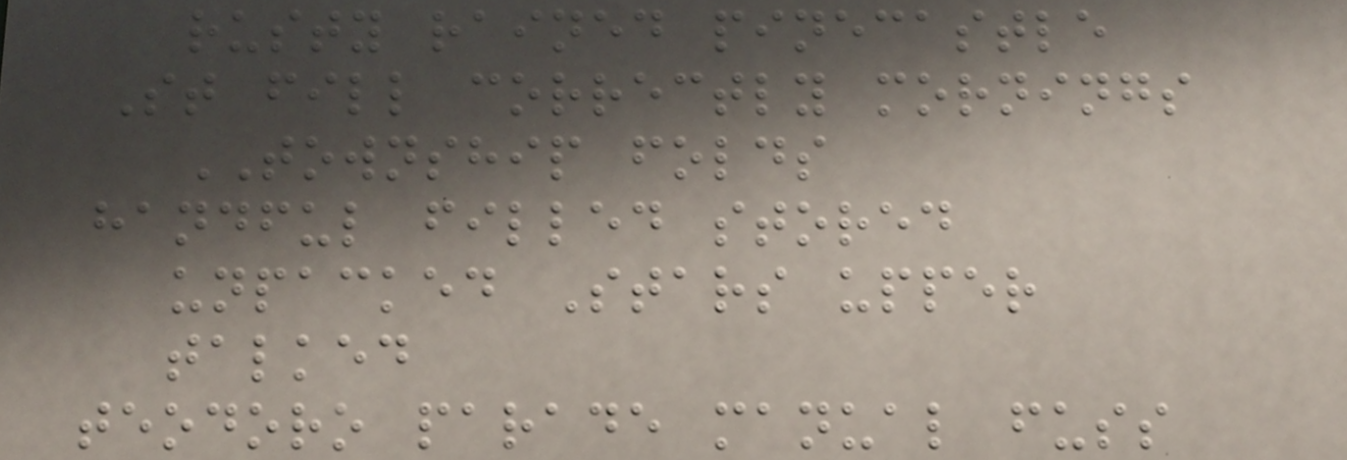rusty rained pinecastle
St fill correctly mornings
TOWNSHIP folds
handful filled stored
unpacked Stars upper
talked
teodoro parade manual fuss
